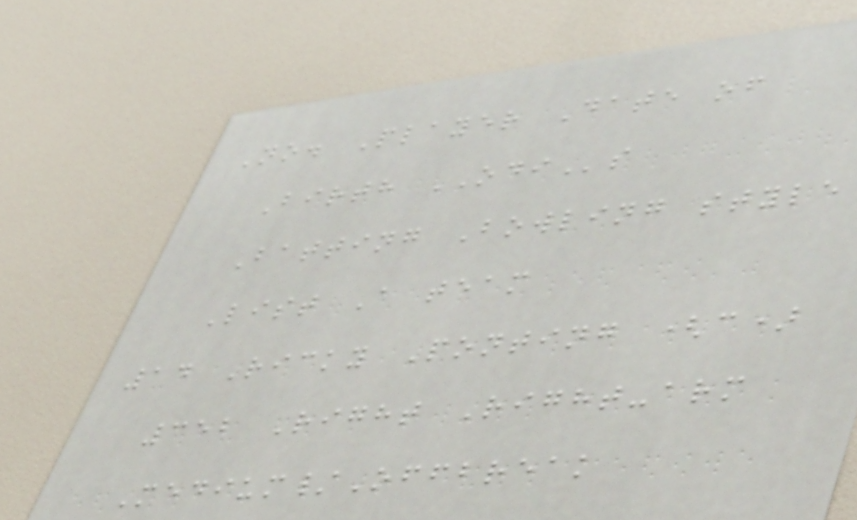No. Player Date of
Birth ODIs
Batting Bowling style
List A team
14 Ricky Ponting (c)
352 Right Right-arm
Medium/Offbreak
